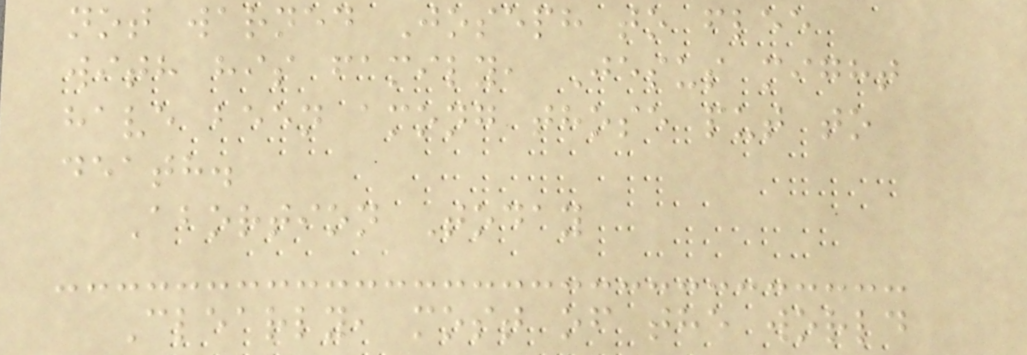not warned Joseph to flee
with his family, Jesus might
have been among those put to
death.
Abortion Today
Clearly, most of the world
